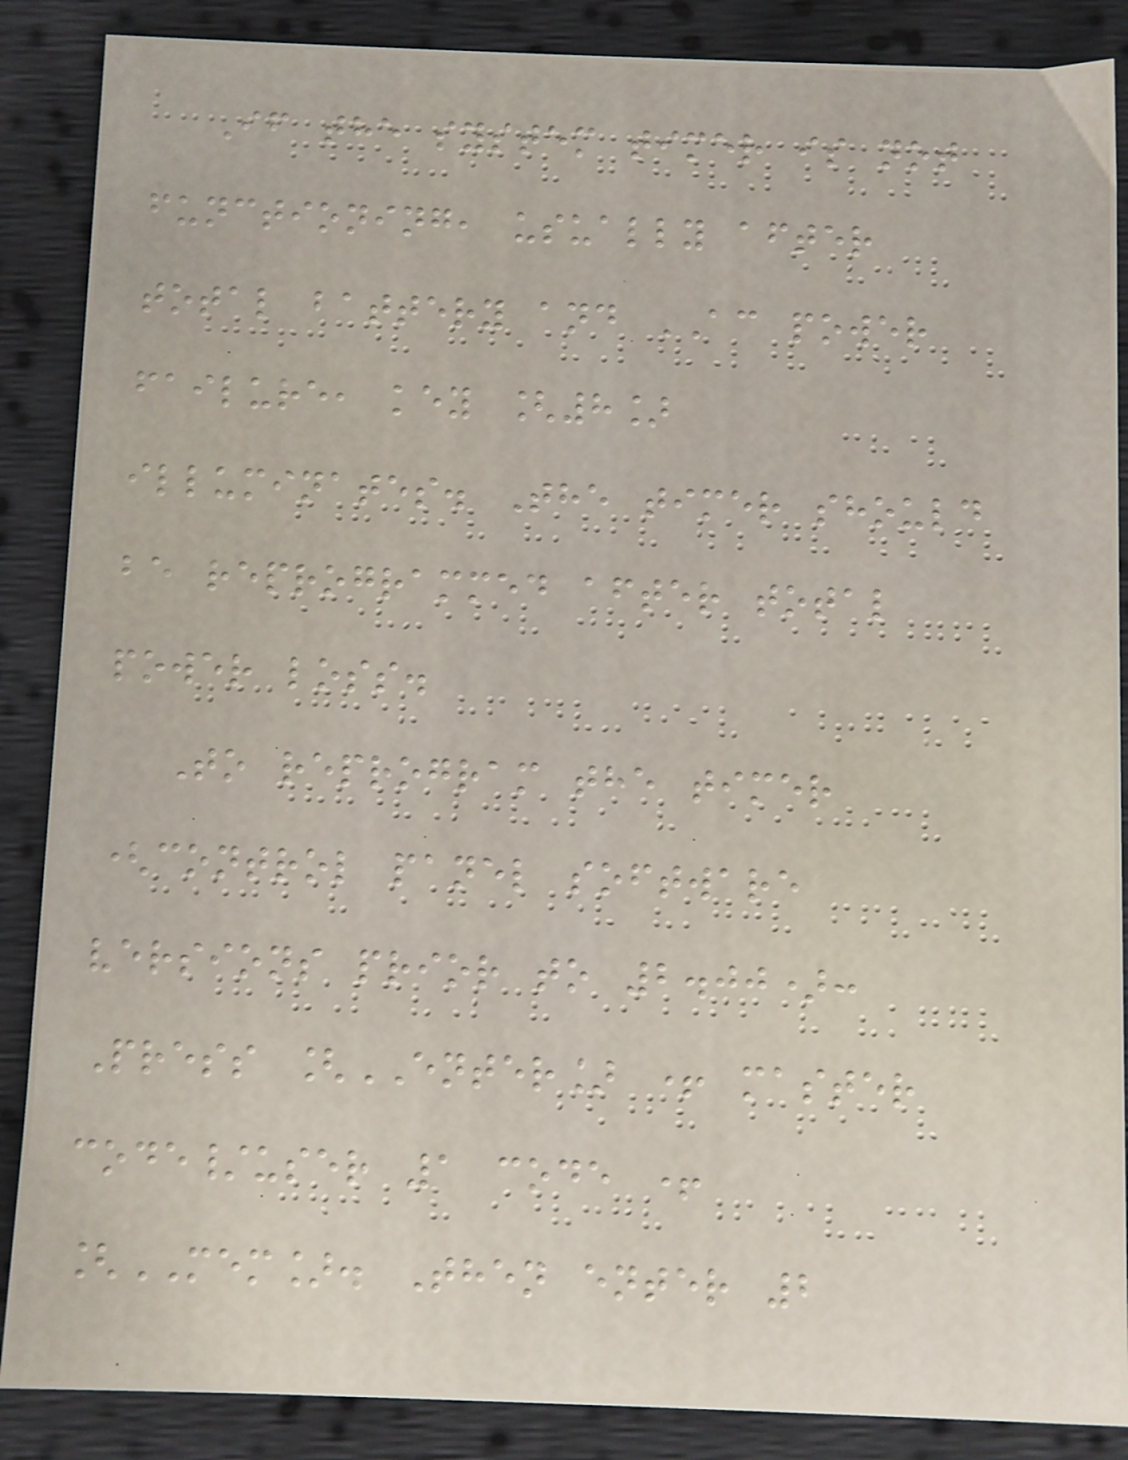If the system timer is not
functioning, usually after
total battery and AC power
failure, key [8]
illuminates. The timer should
be reprogrammed after total
power loss.
To reprogram the timer
(control panel software
versions prior to 2.00):
Press [ENTER] + master
code/user 1 code +
[MEM]. Then enter 2
